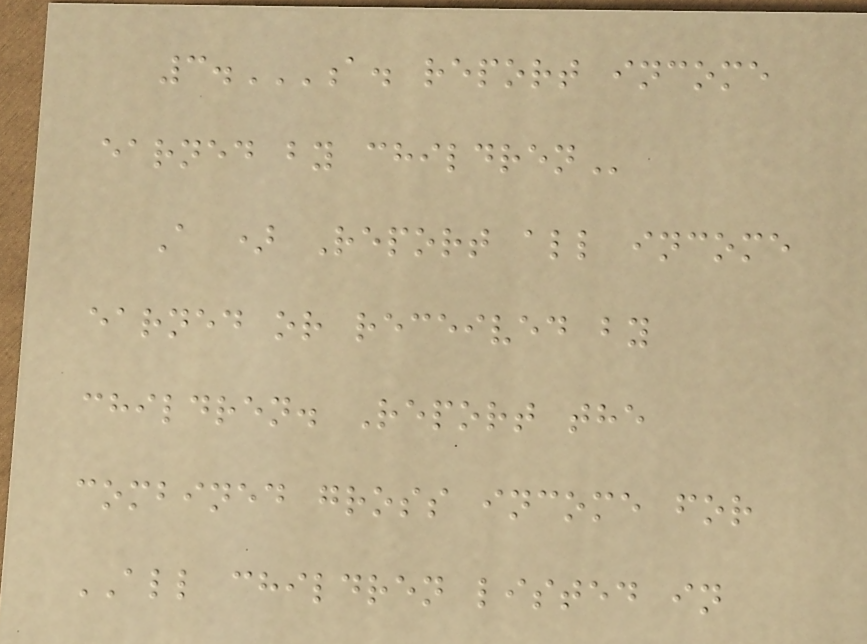3.A. REPORT INCOME
EARNED BY CHILDREN
A ) Report all income
earned or received by
children. Report the
combined gross income for
ALL children listed in
